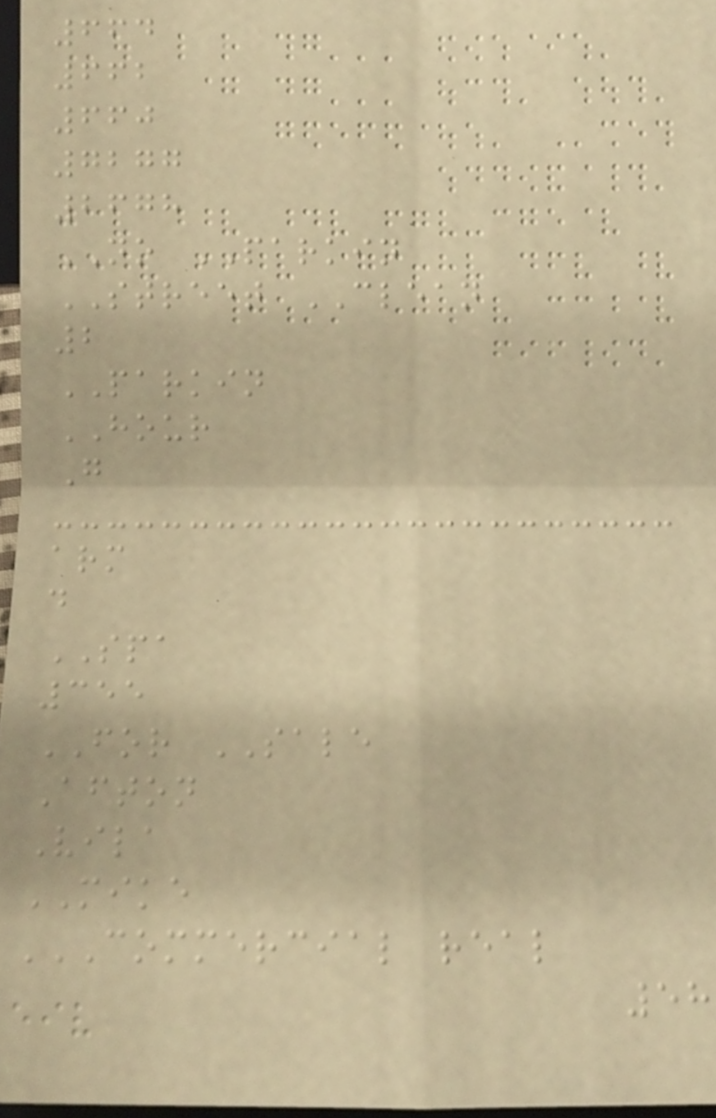664
662
660
7277
2678
NO PARKIN
STREET CLEAN
2
PARKIN
HOUR
G
arm
d
SPA
355
FOR SALE
Afton
Vila
MIKE
COMMERCIAL REAL
58
